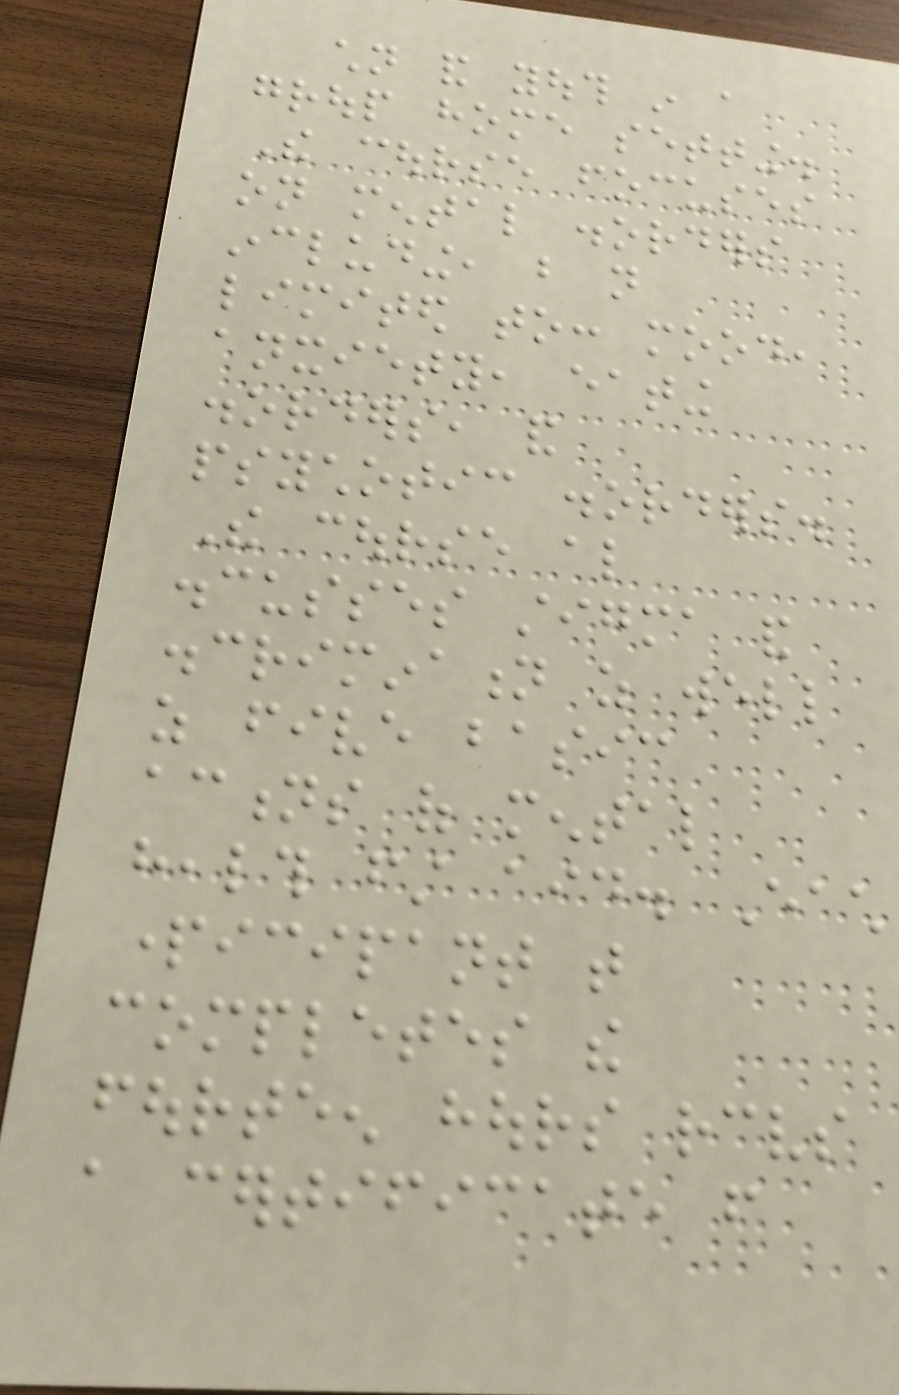children and youth in a
group home setting.
The course focuses
on mental disorders
including, but not
limited to: mood,
anxiety, eating
disorders, and
psychotic disorders.
The course also
discusses stigma and
discrimination as well
as five basic
actions of mental
health first aid. Each
participant that
completes the
fourteen hours receives
a certificate from
